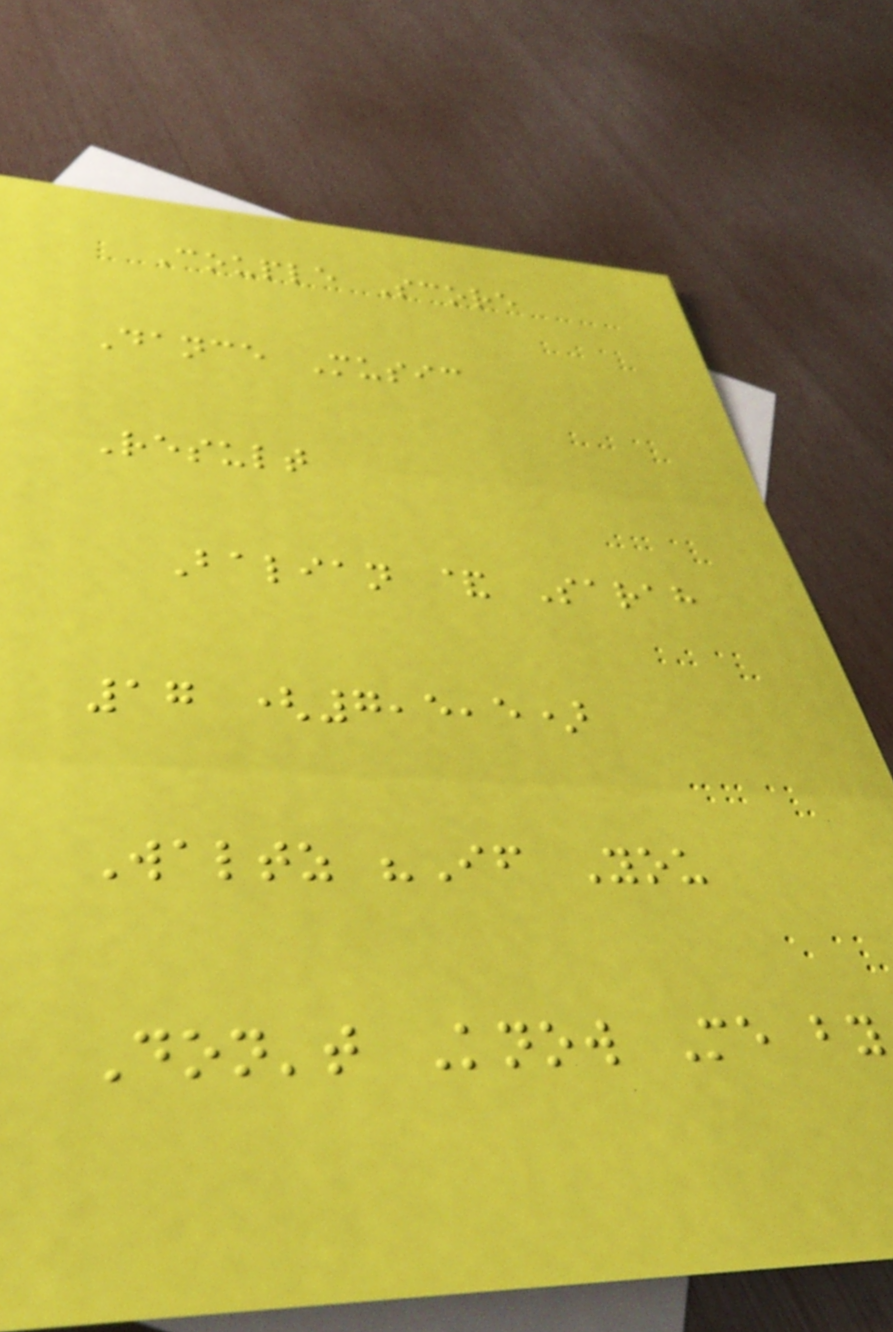Couple Score
Dance Music
Result
Balian & Sarah
17 (7,5,5)
Waltz "If You
Don't Know Me by
